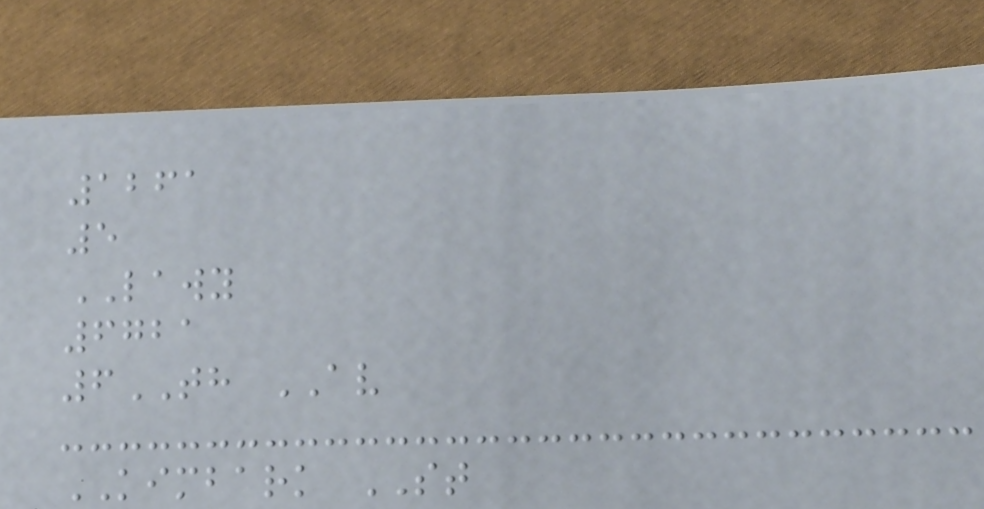1261
5
LAWY
6721
6TH AV
KIMBARK ST
